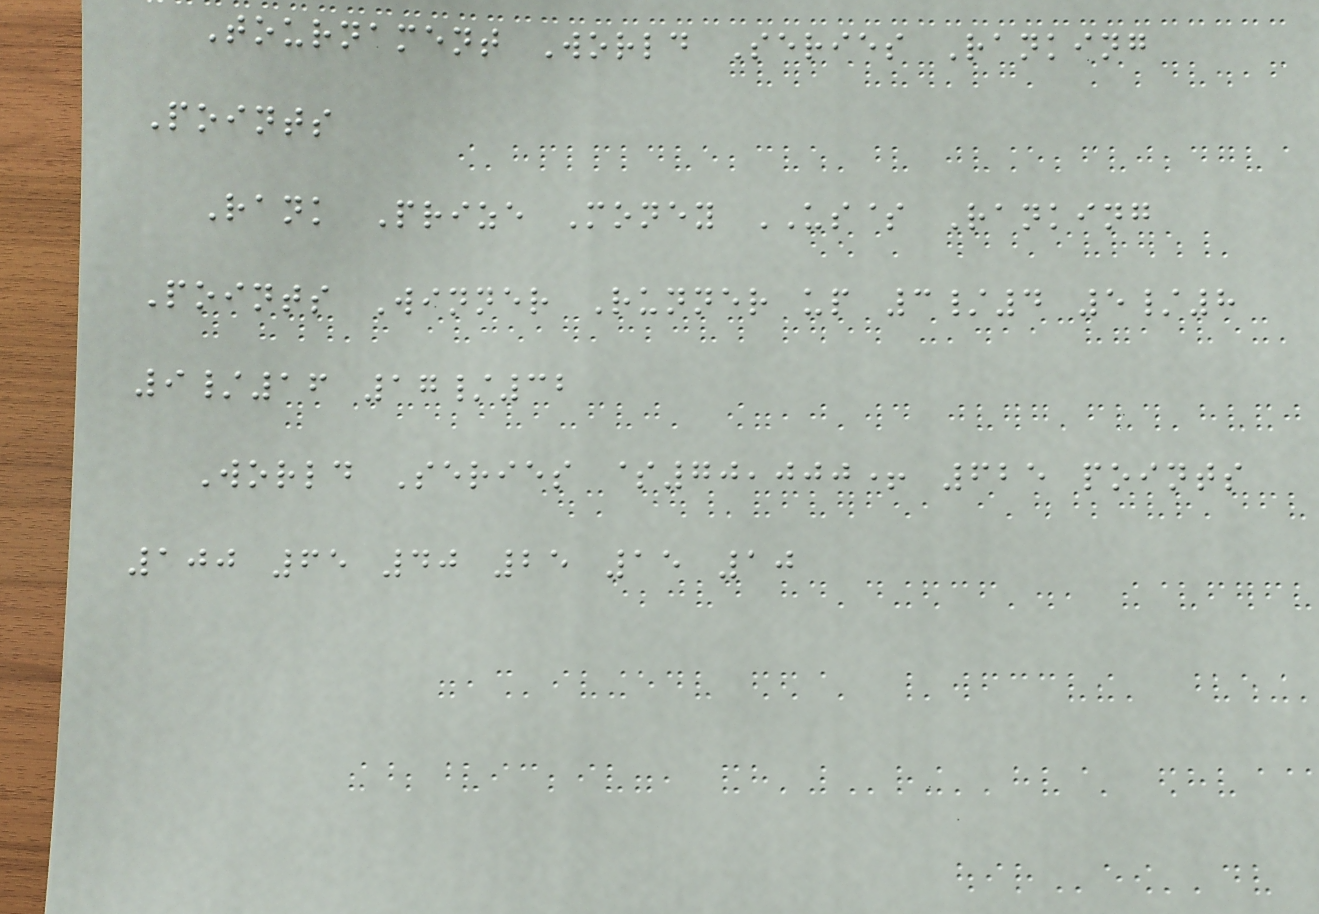Tournament World Series Ranking
Points
Rank Prize Money US$ Ranking
Points Winner Runner up 3/4 5/8
9/16 17/32
World Series $70,000+ 625 points
100 65 40 25 15 10
